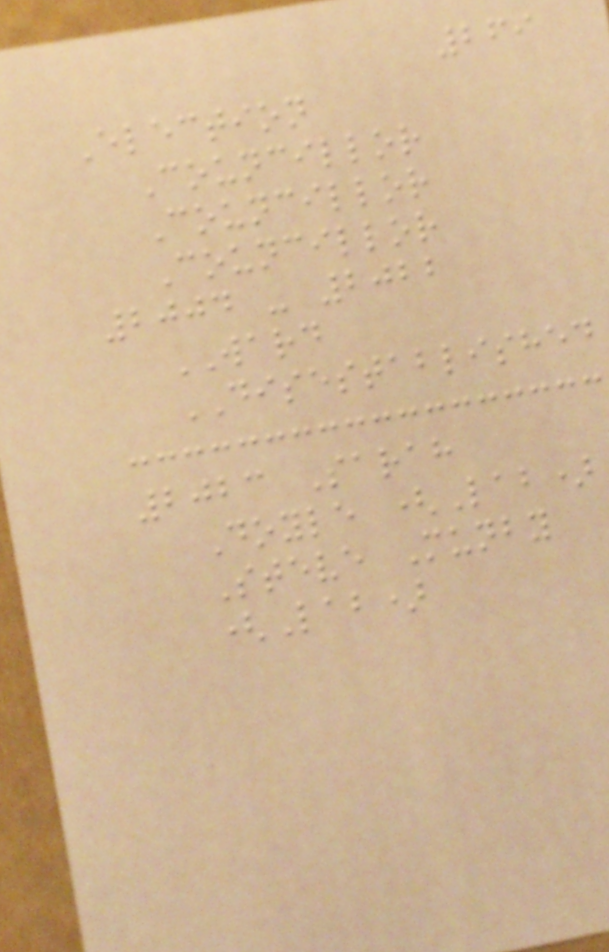269
Election
Councillor
Councillor
Councillor
2004 - 2022
WARD
DISESTABLISHED
2023 Sarah
Doyle (Lab)
Steve Munby
(Lab)
